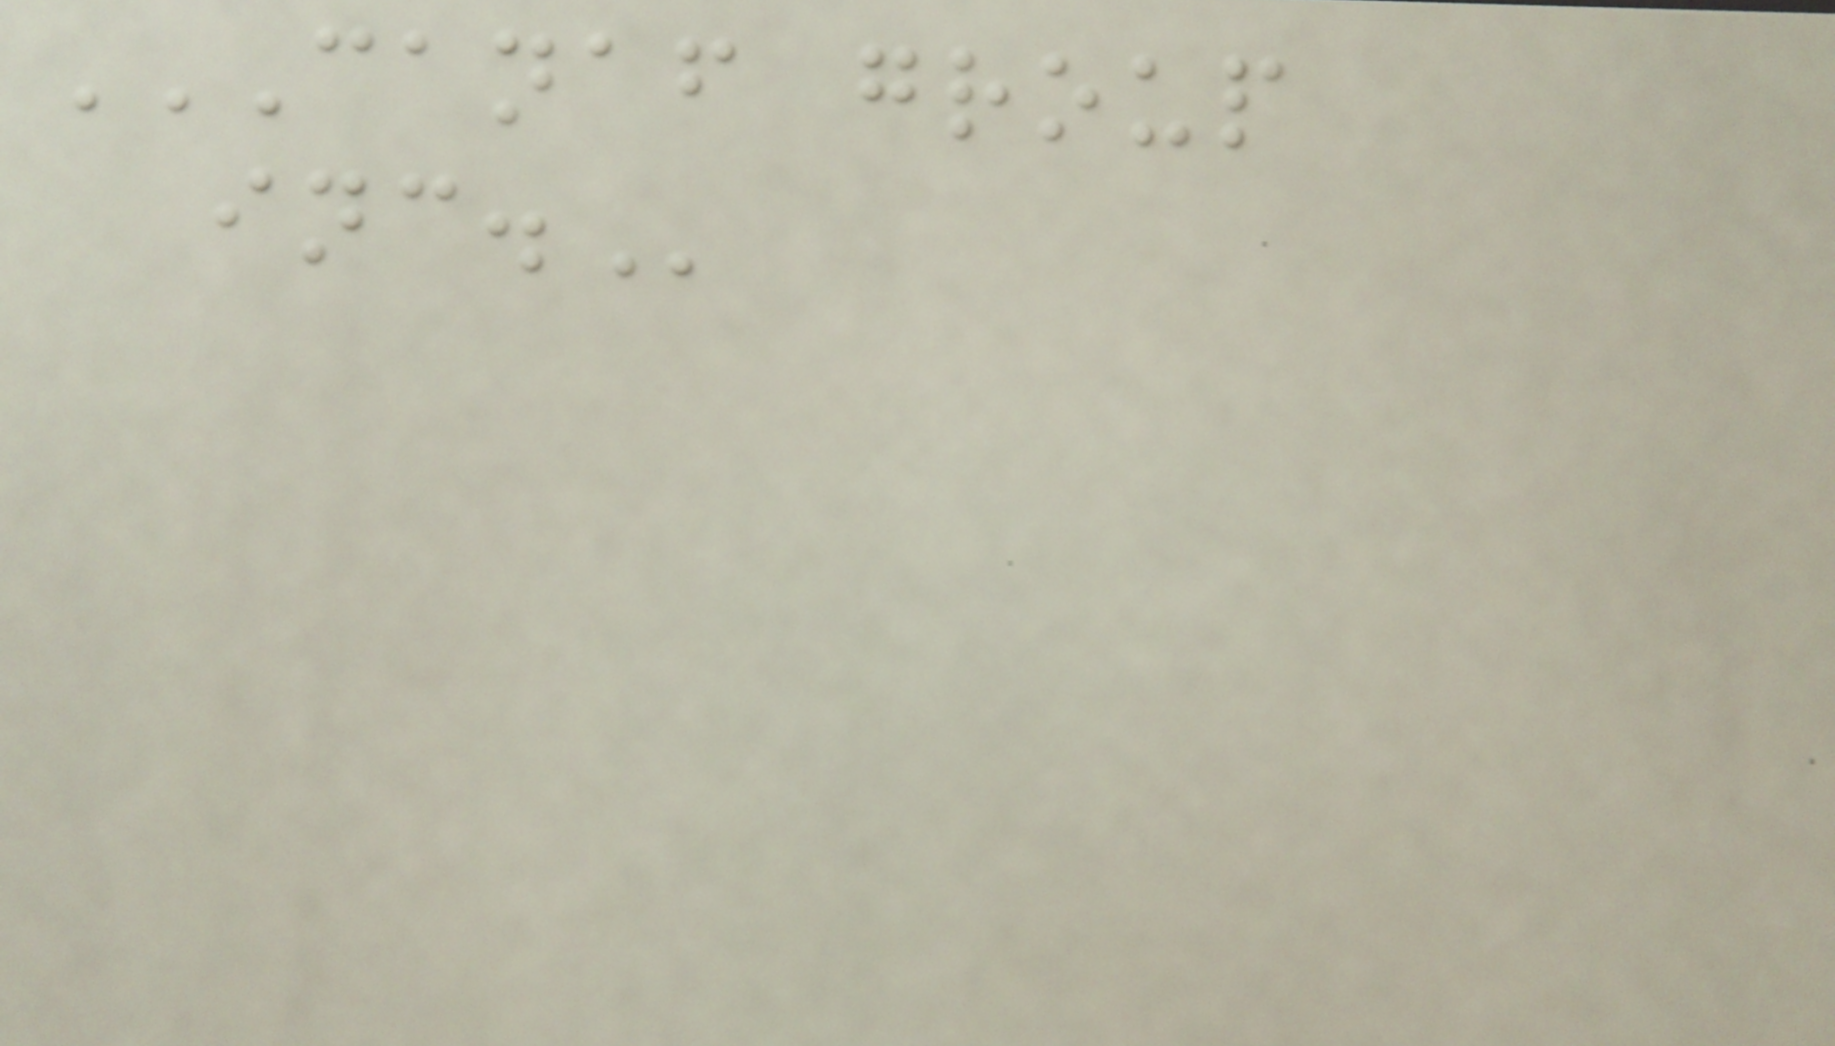CANAF GROUP
INC.
